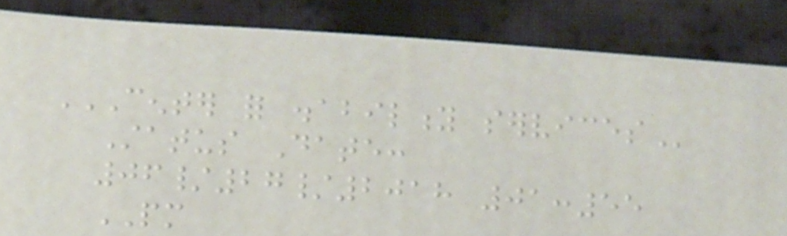CENTER FOR DISABILITY SERVICES
Status Date:
06/27/2018 01:55
PM
